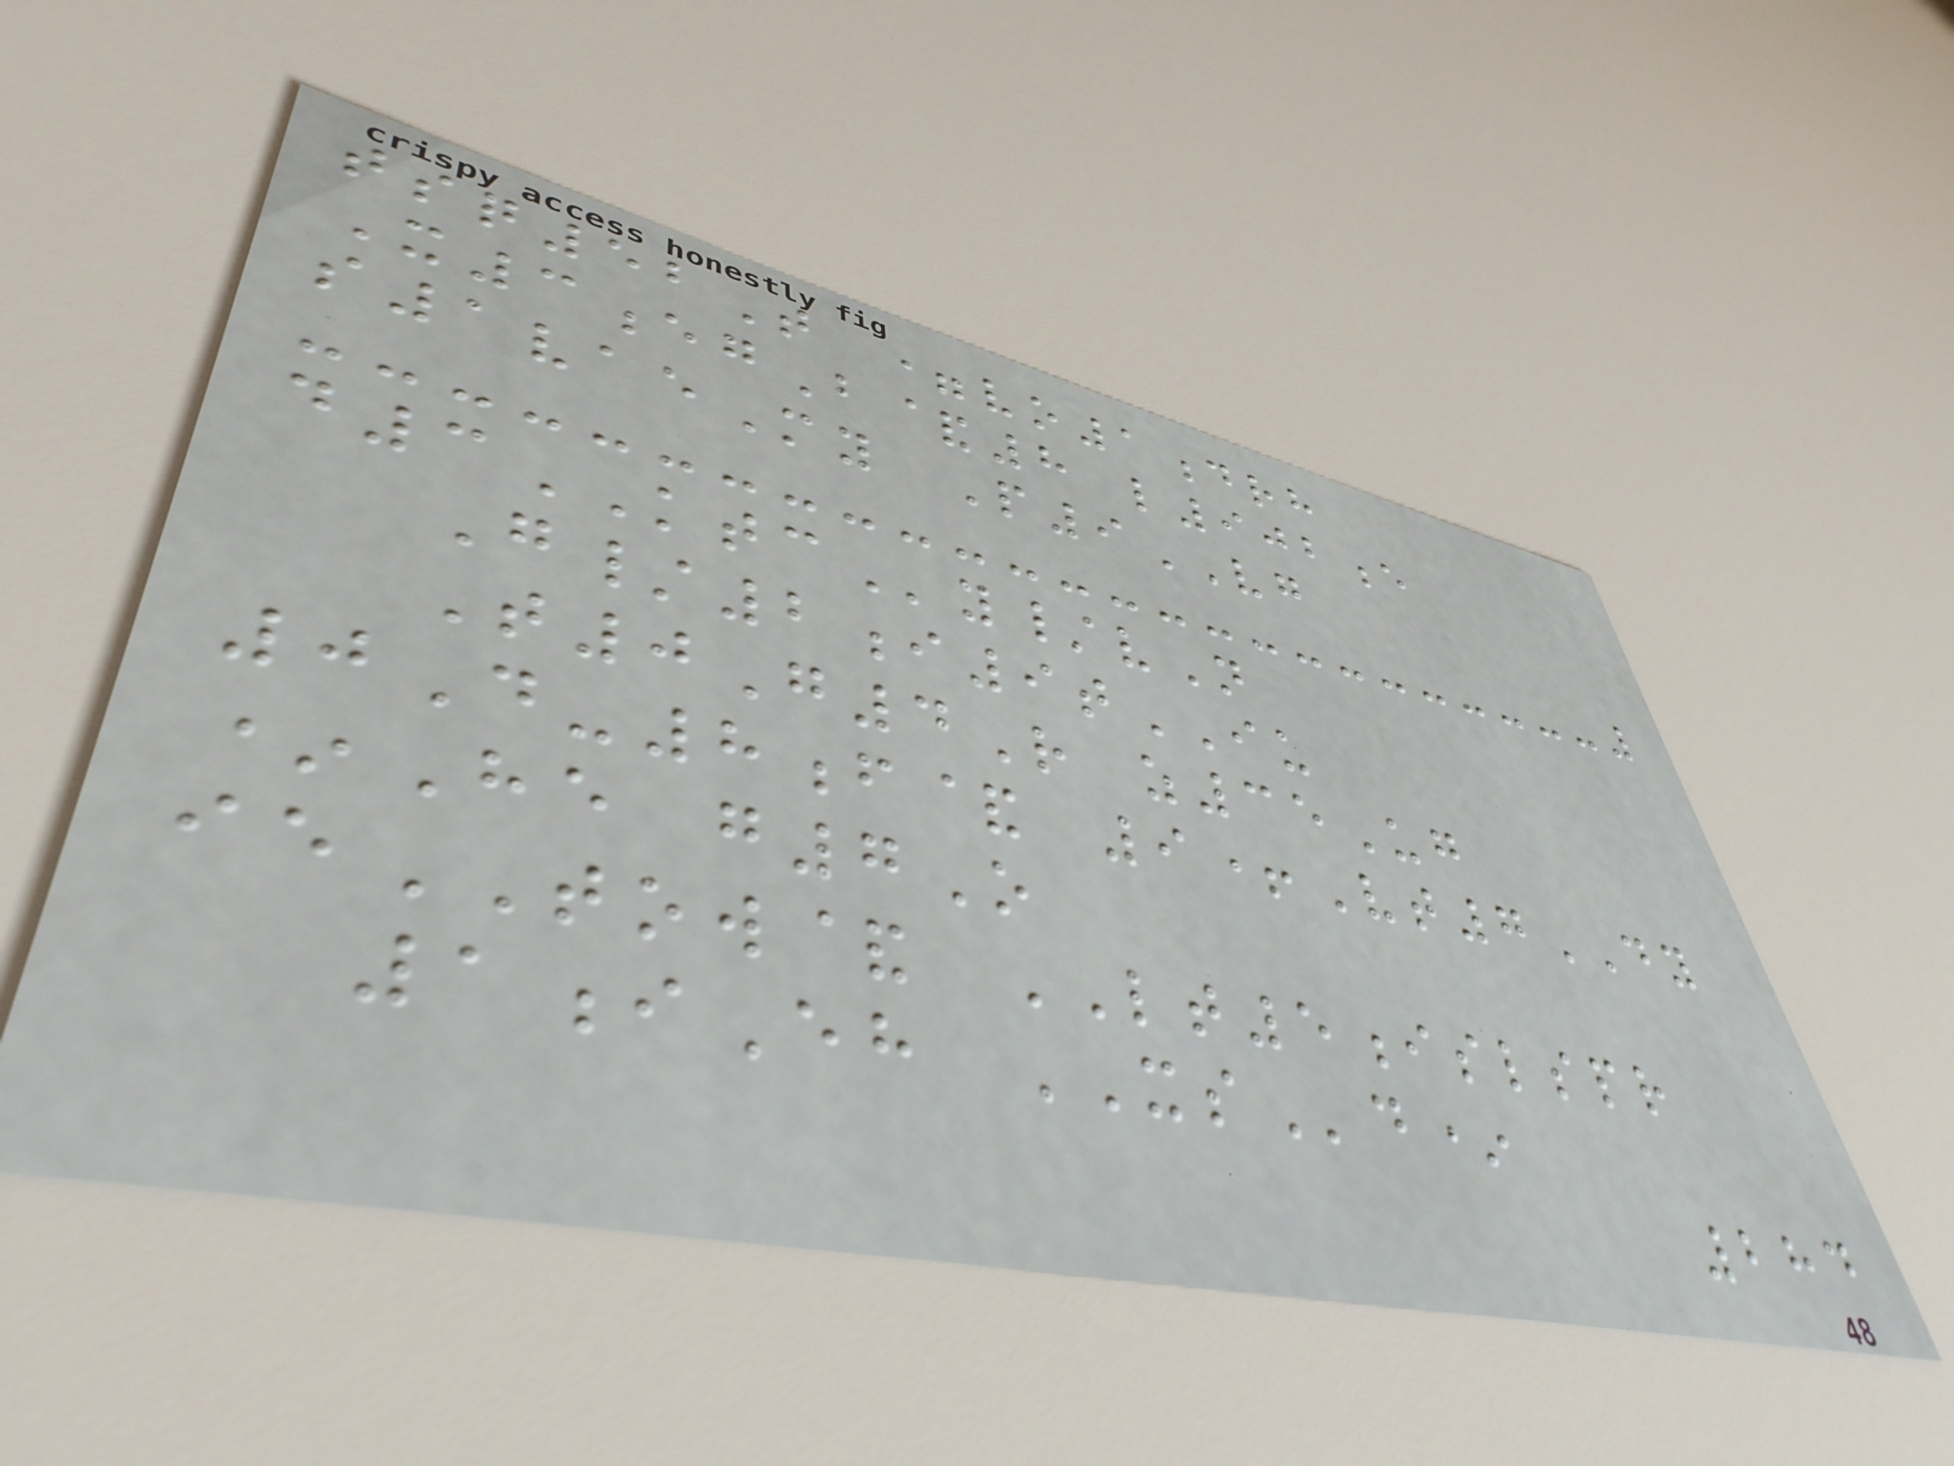tsq52T =vo1drh
X3egB&8 l902e
s1vaeMy P9VG
d3KTCy/vN
G/2i9tIU
T0G4R z35Ug
0D-8f& 9+Vt7DY
*He g7O
ieTOW& LT5islspr
1iEh XSd*
284
